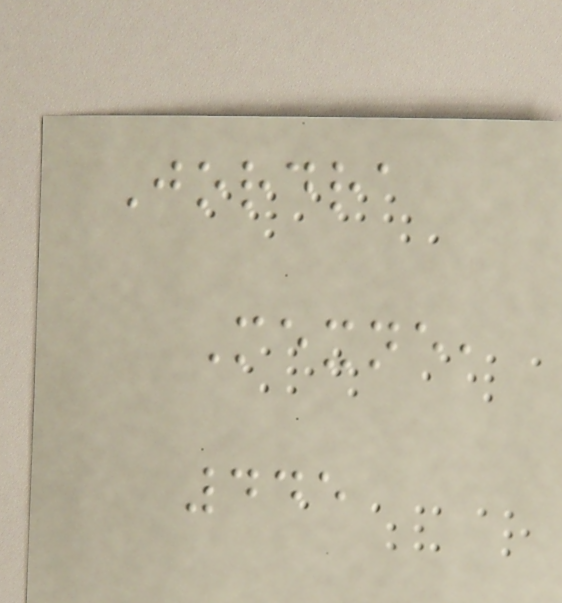Jordra
Mexne,
445
